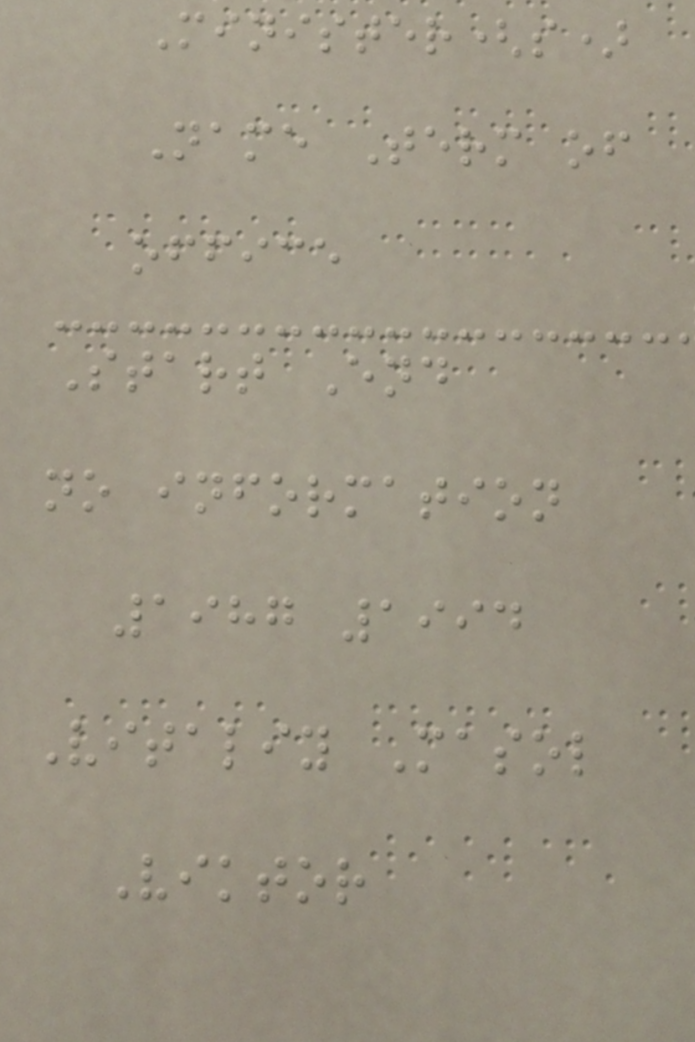Minister(s)
Name Term of
office
Start End
no information
1987 1994
Vitaliy Masol
Viktor
